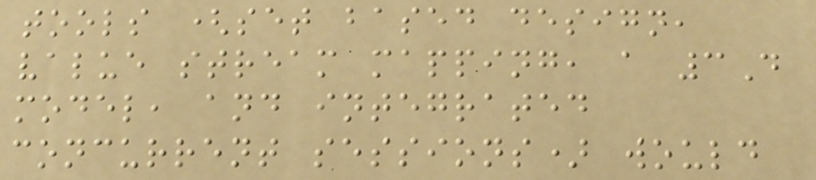tools (set based design,
value stream mapping, a 3D
model, and integrated
concurrent sessions) would
